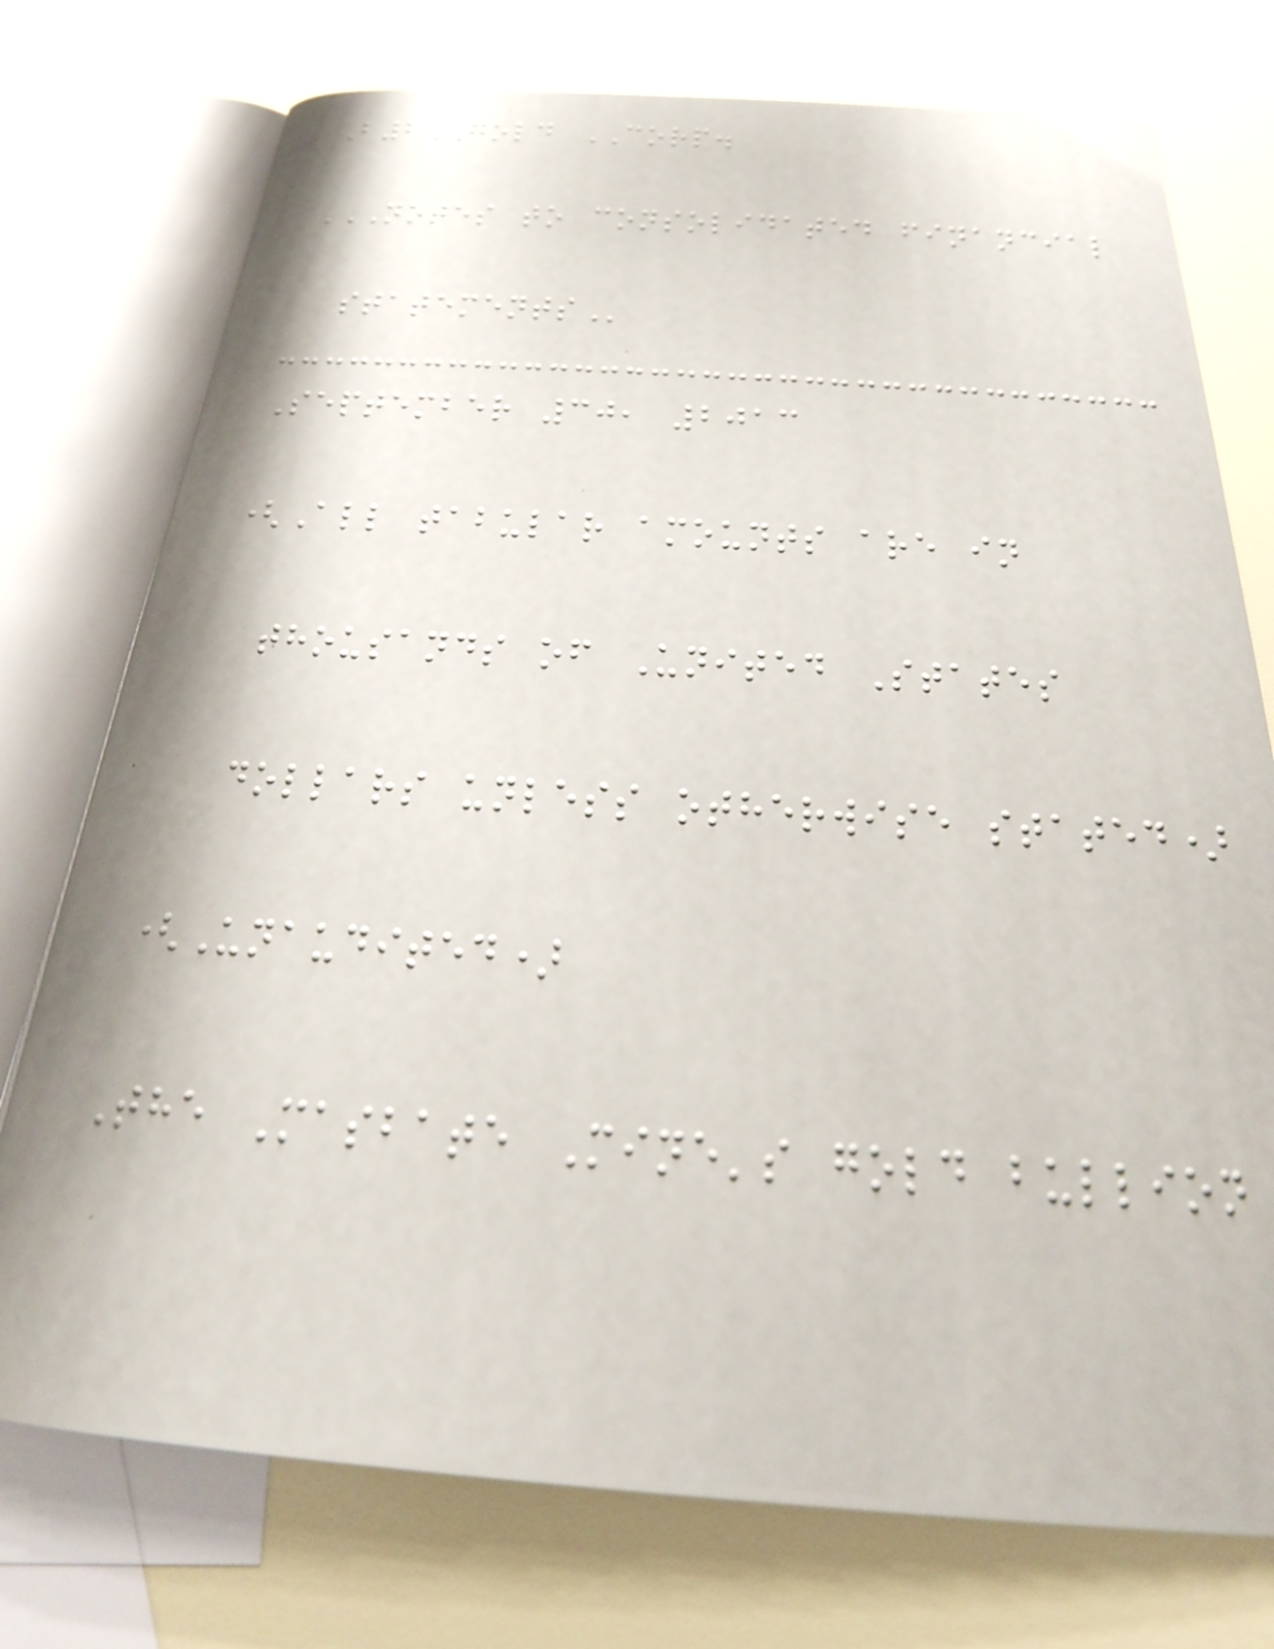B2GOLD CORP.
NOTES TO CONSOLIDATED FINANCIAL
STATEMENTS
September 30, 2013
(All tabular amounts are in
thousands of United States
dollars unless otherwise stated)
(Unaudited)
The Masbate Mine's gold bullion
